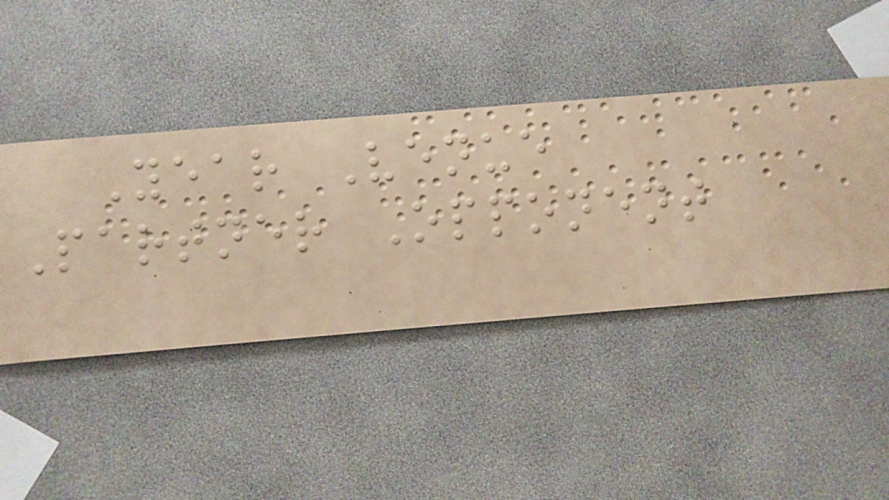Year Venue
Partner Opponent
